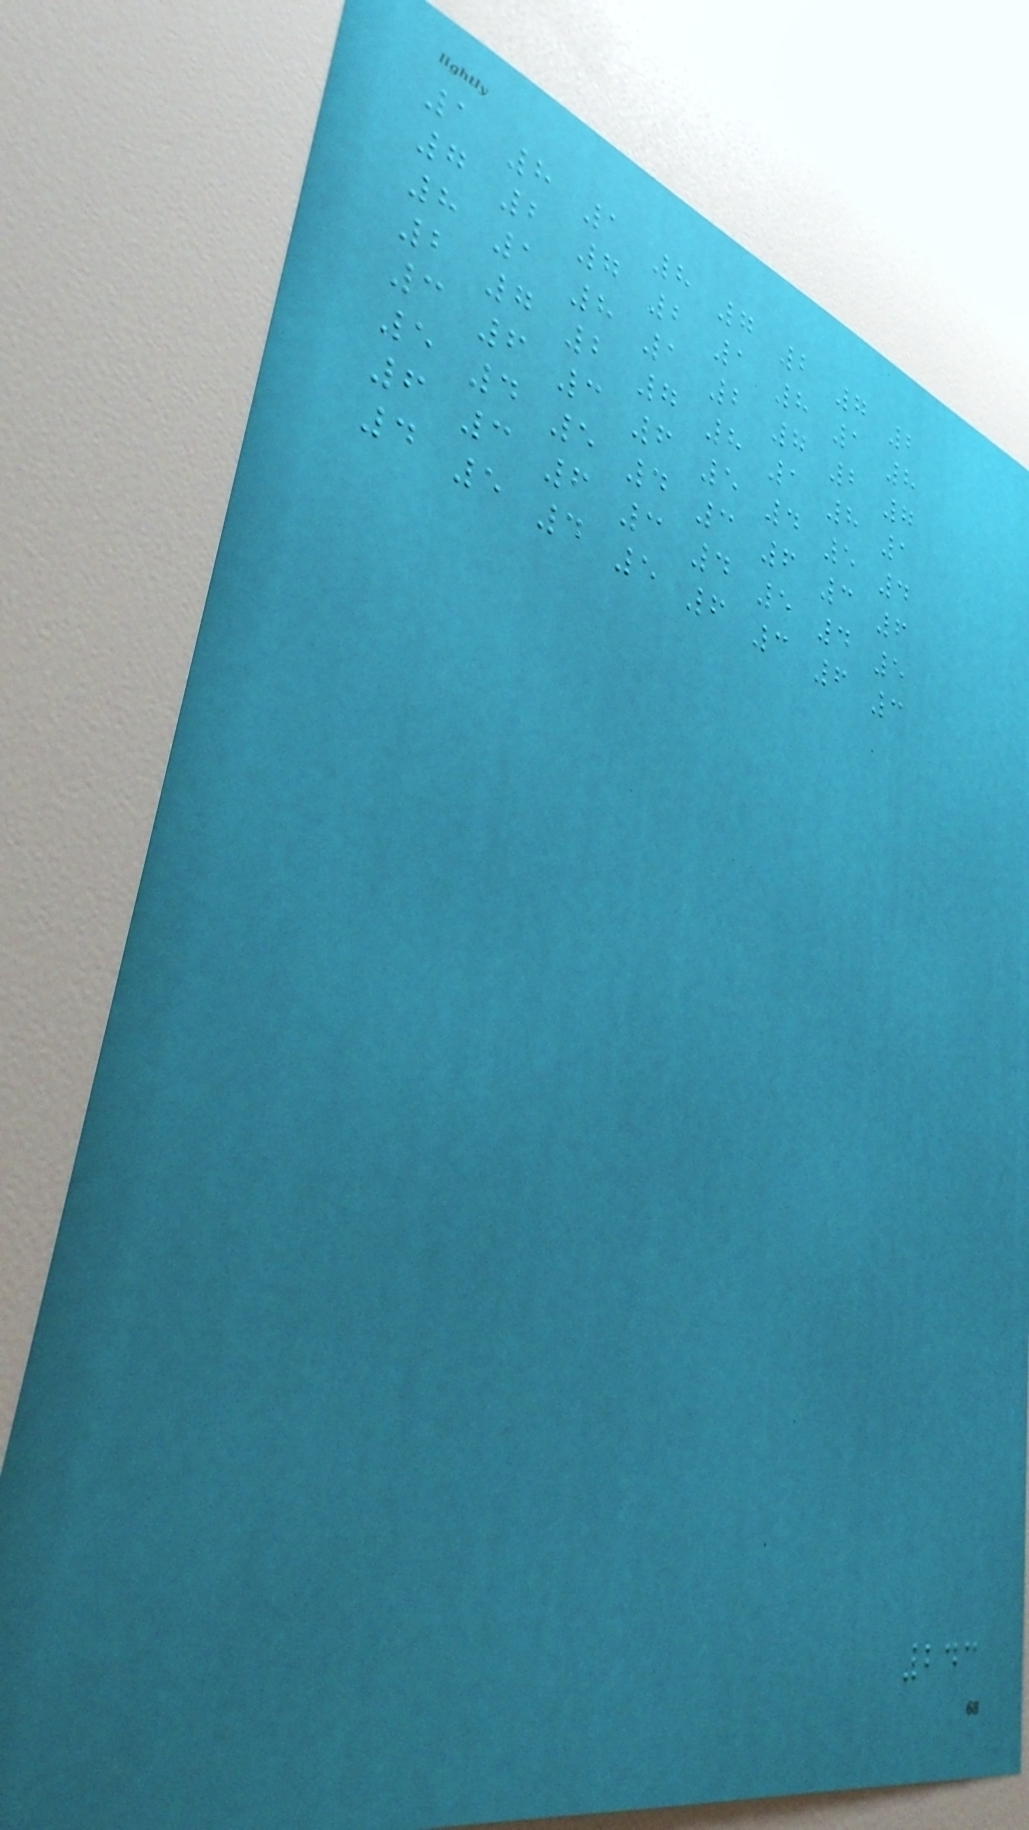1 8 1 8 7 2 7 2
7 2 7 2 1 8 1 8
8 1 8 1 2 7 2 7
2 7 2 7 8 1 8 1
3 6 3 6 5 4 5 4
5 4 5 4 3 6 3 6
6 3 6 3 4 5 4 5
4 5 4 5 6 3 6 3
243
